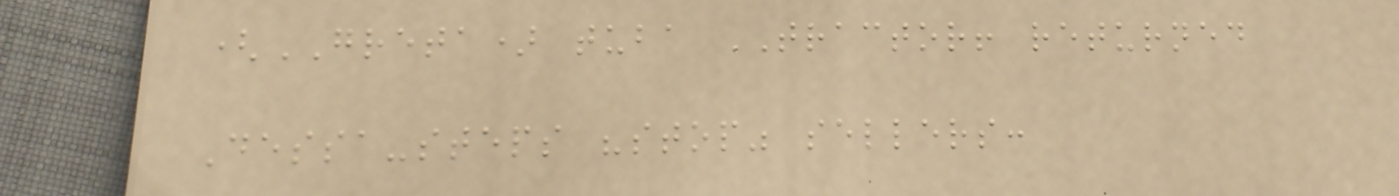(GRETA) tuba TRACTOR! returned
Dessa-steps "stop" sellers:
